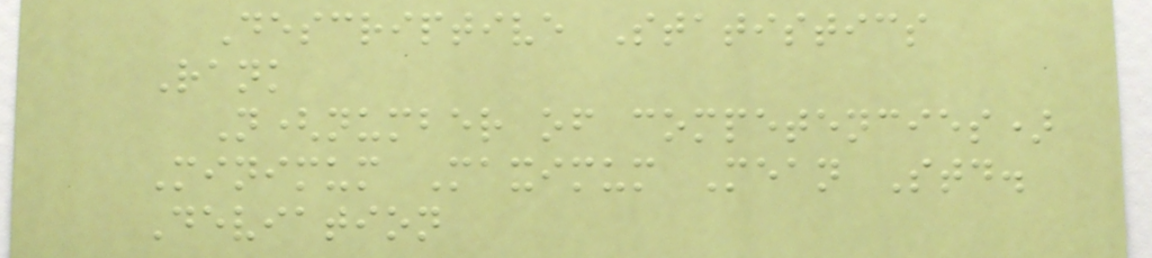Descriptive Statistics
Rank
N(number of competencies)
Minimum Maximum Mean Std.
Deviation
